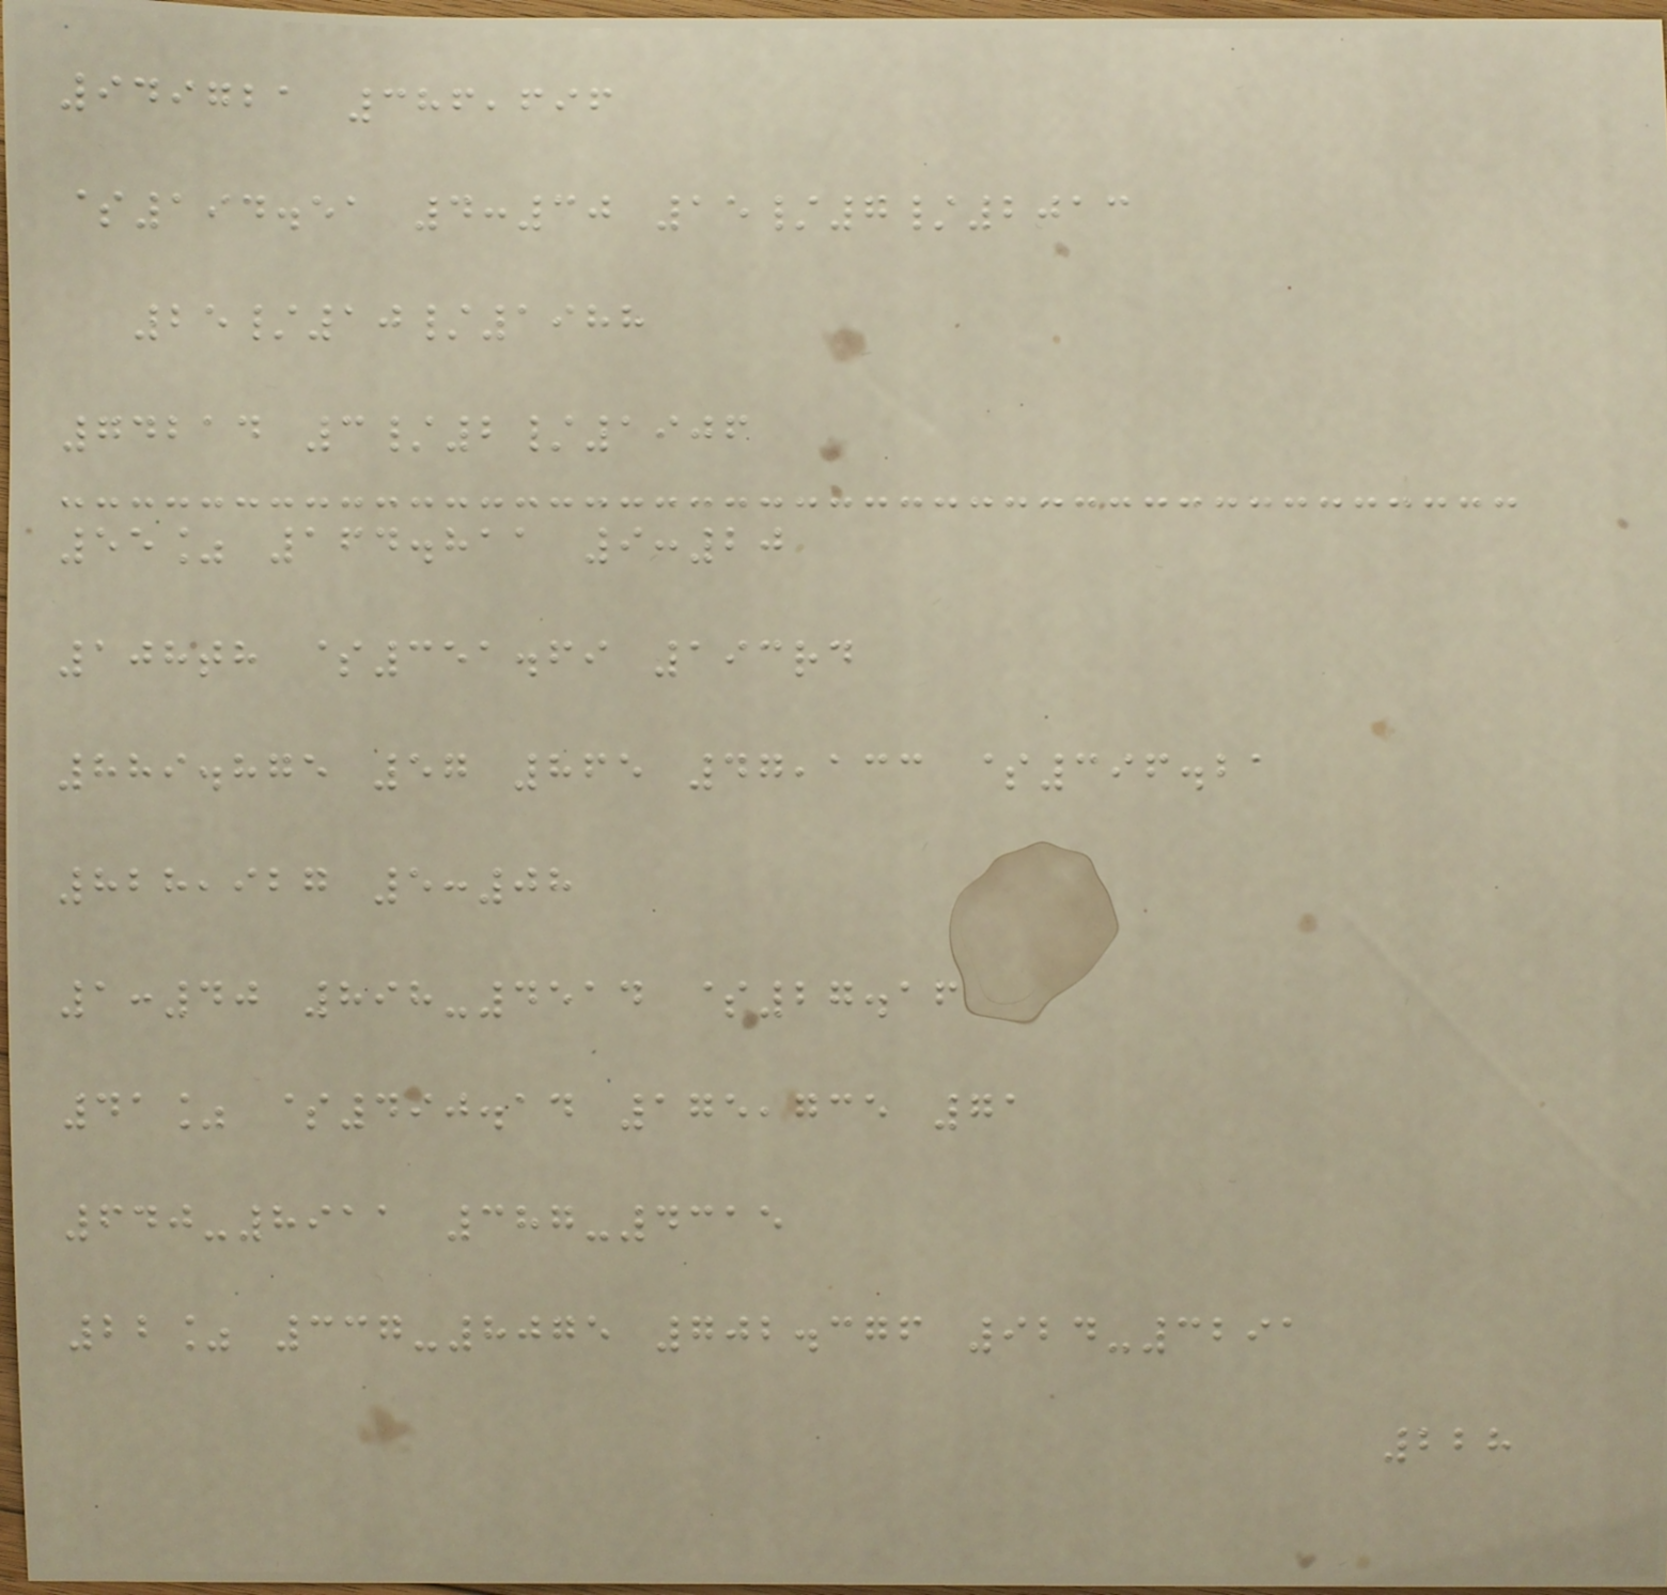949721 386,696
$194.51 4:30 15/7/2013
25/10/1988
74214 3/2/1906
55% 164.811 9:20
108th $351.69 193rd
889.875 57 865 47,133 $396.21
828,927 5:08
1:40 898-4514 $27.16
41% $490.14 175,735 71
640-8911 387-4315
22% 337-8075 702.376 924-3291
228
